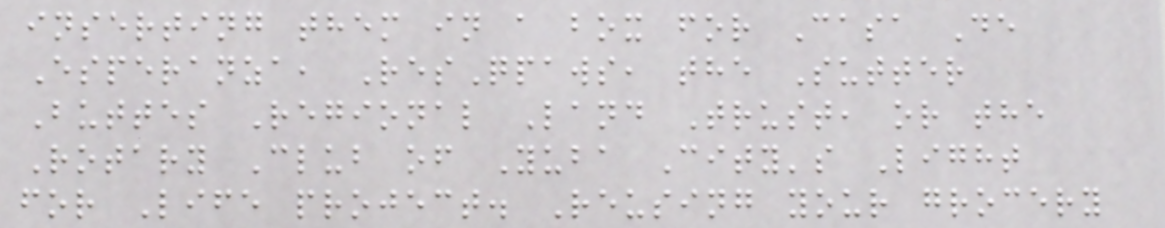inserting them in a box for Casa De
Esperanza, ResQpaws, the Sutter
Buttes Regional Land Trust, or the
Rotary Club of Yuba City's Light
for Life project. Reusing your grocery
